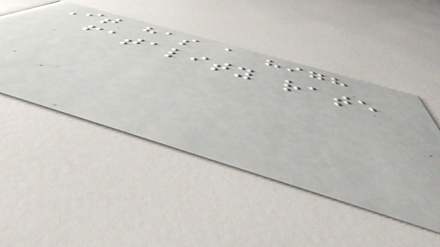It has a high
fatality rate
